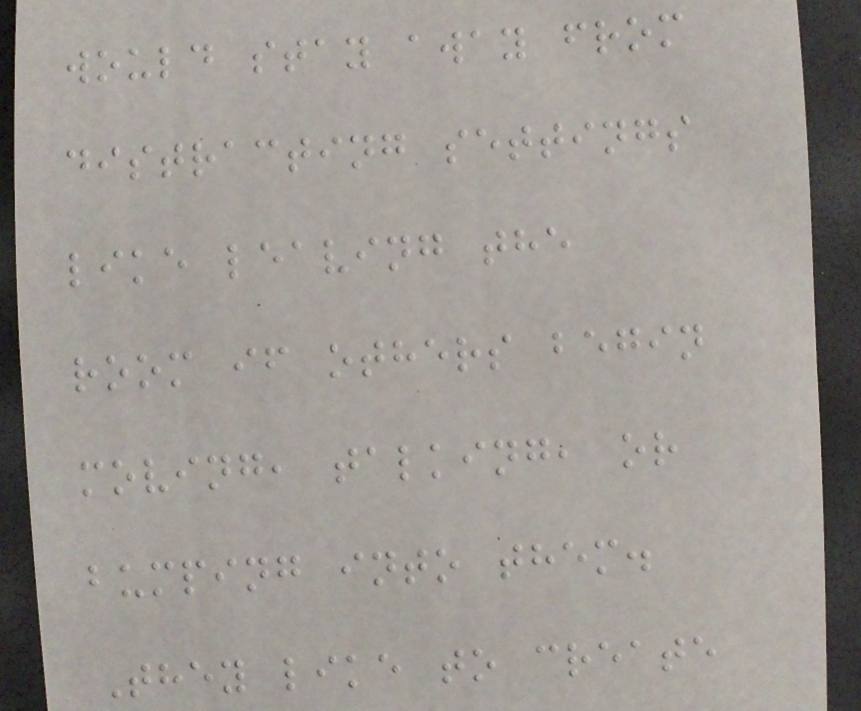would stay away from
distracting settings
like leaving the
room if others begin
moving, talking, or
bumping into them.
They like to create
